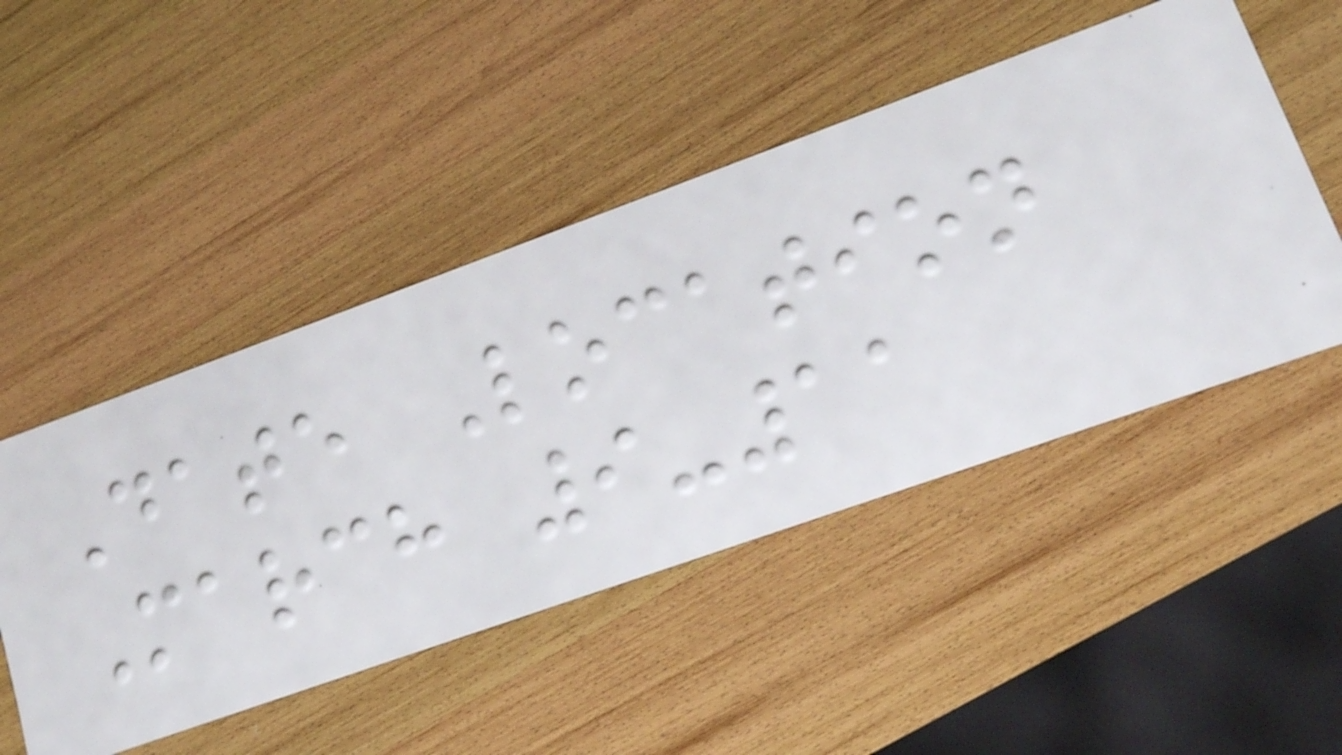Date Location
March 9-11
